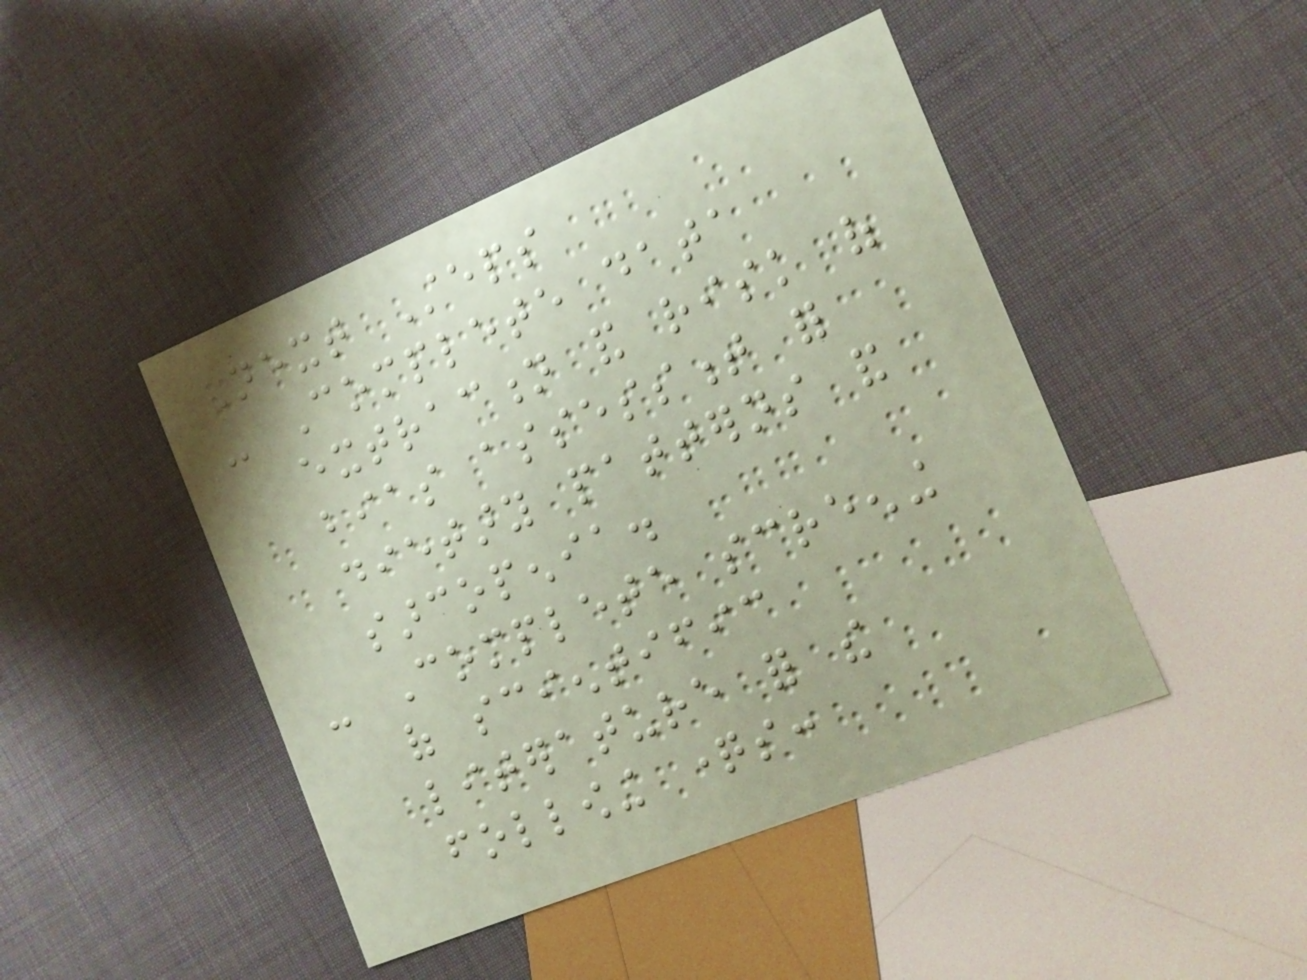Next Steps
- Complete data
extraction and risk of
bias assessment for
dietary patterns and
sarcopenia.
- Complete screening
of scientific
literature for the
following questions:
